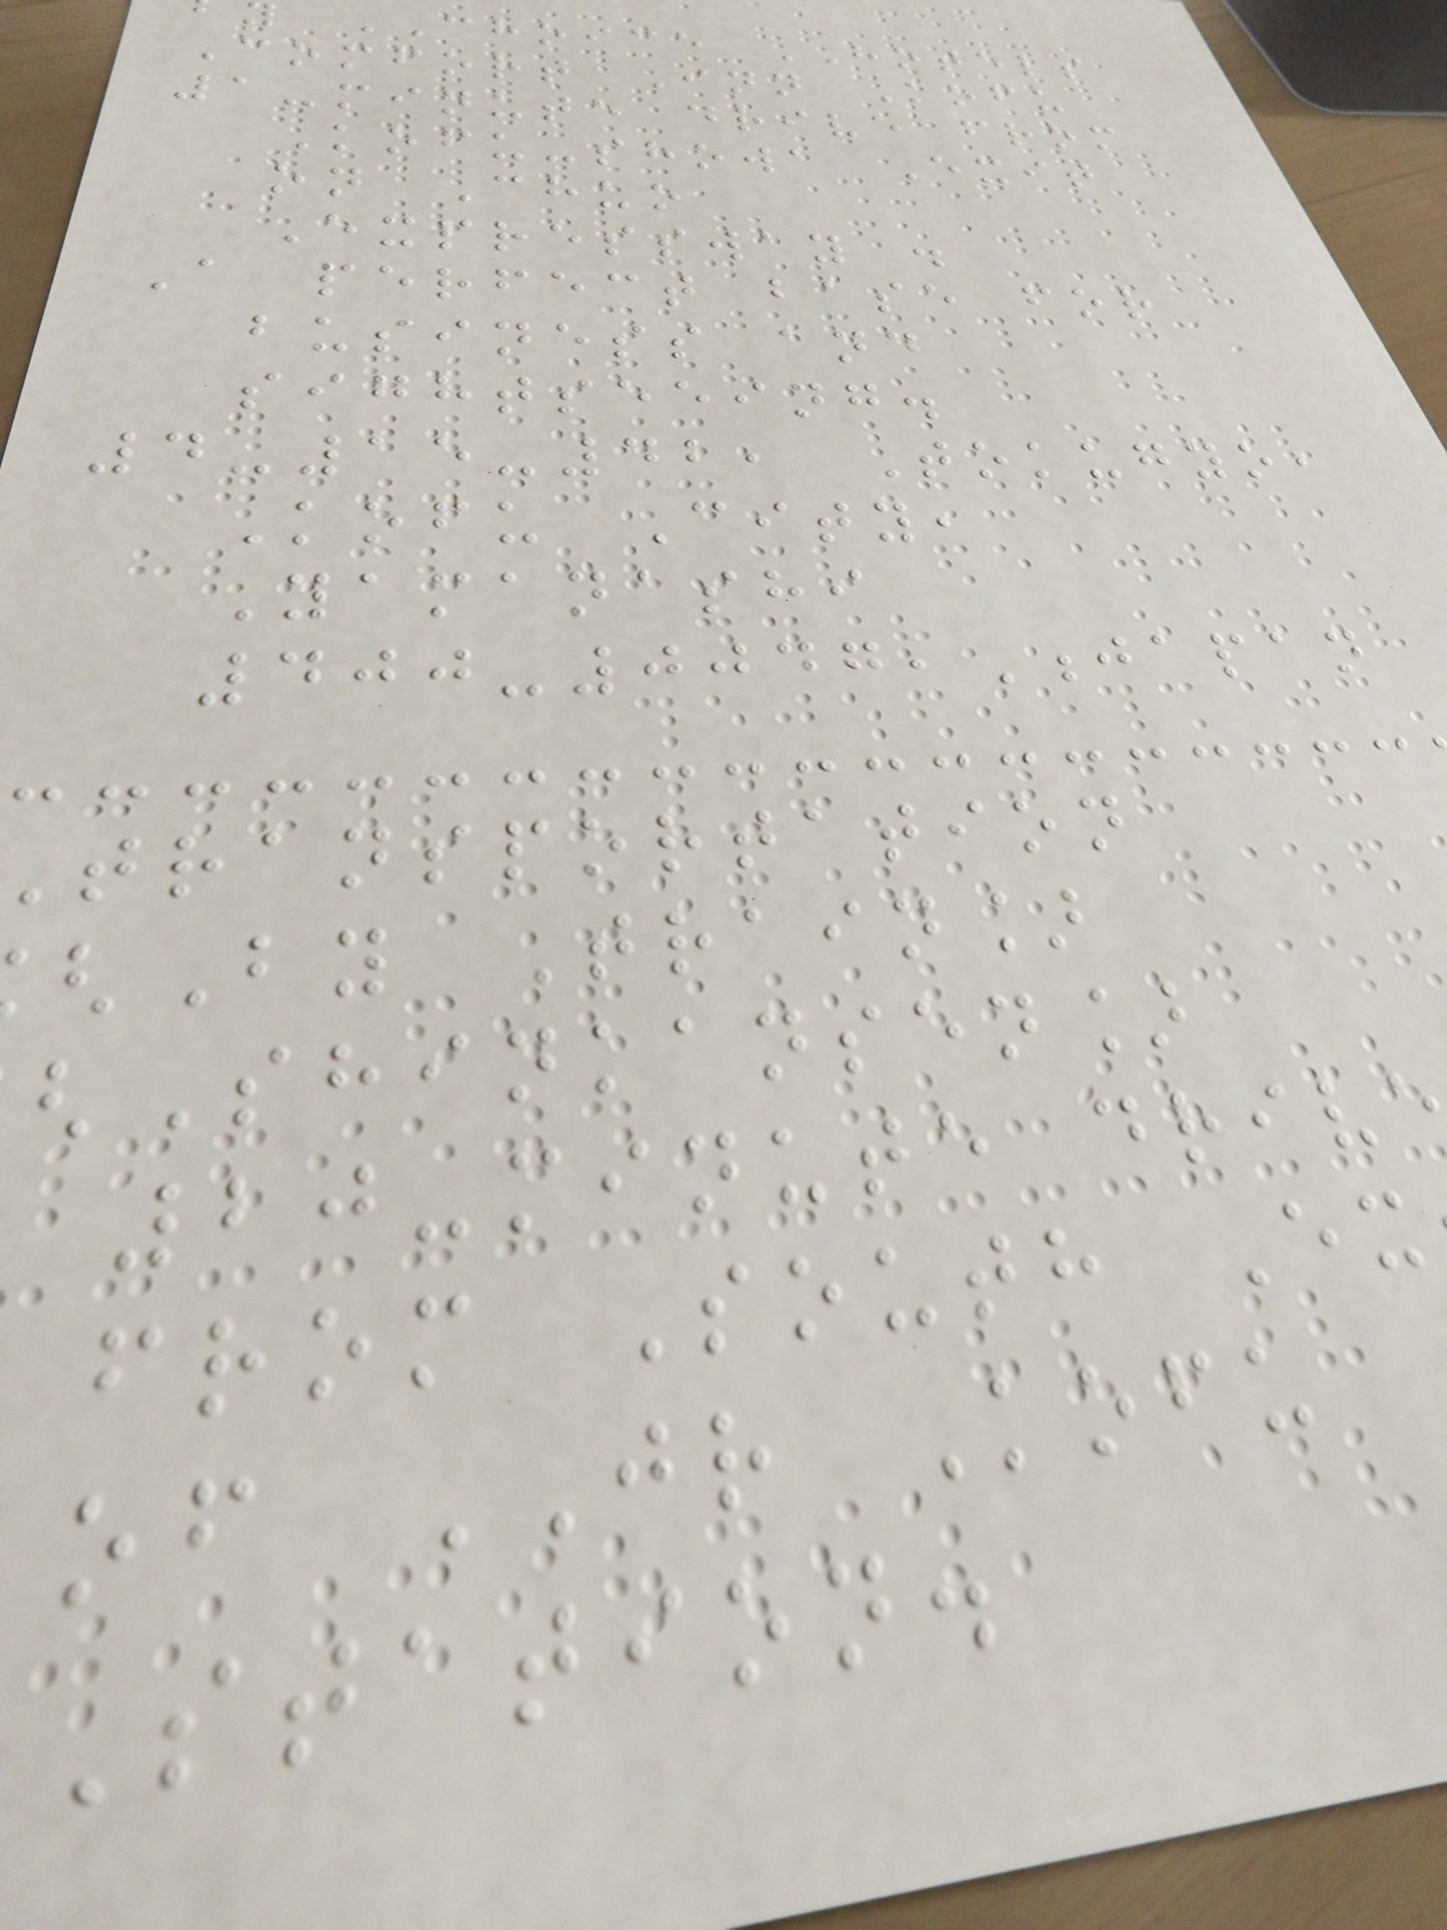CHOICE HOTELS
Comfort Inn Kofu
1-minute drive from
Kofu-showa Exit
on Chuo
Expressway .
A perfect base for
business and
sightseeing.
4-15-42, Tokugyo,
Kofu City,
Yamanashi
400-0047,Japan
transportation
By Train]
Shinkansen]
20-minute driv
from South Ex
of JR Kofu
Station.
